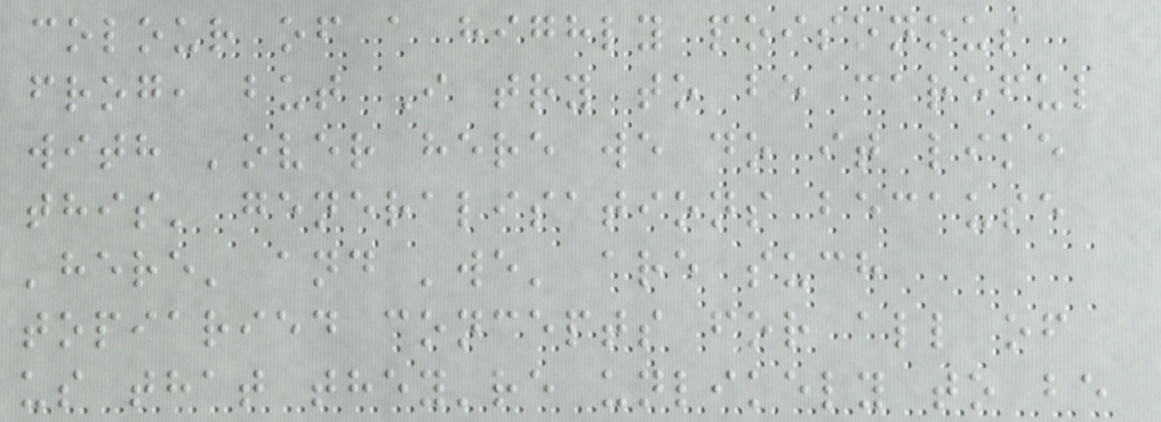colour of a highly poisonous
frog, but I try to be careful
with 'over here we do it like
this' generalisations because
'here' and 'we' are such
topiaried concepts for all of
us that they're unlikely to be
